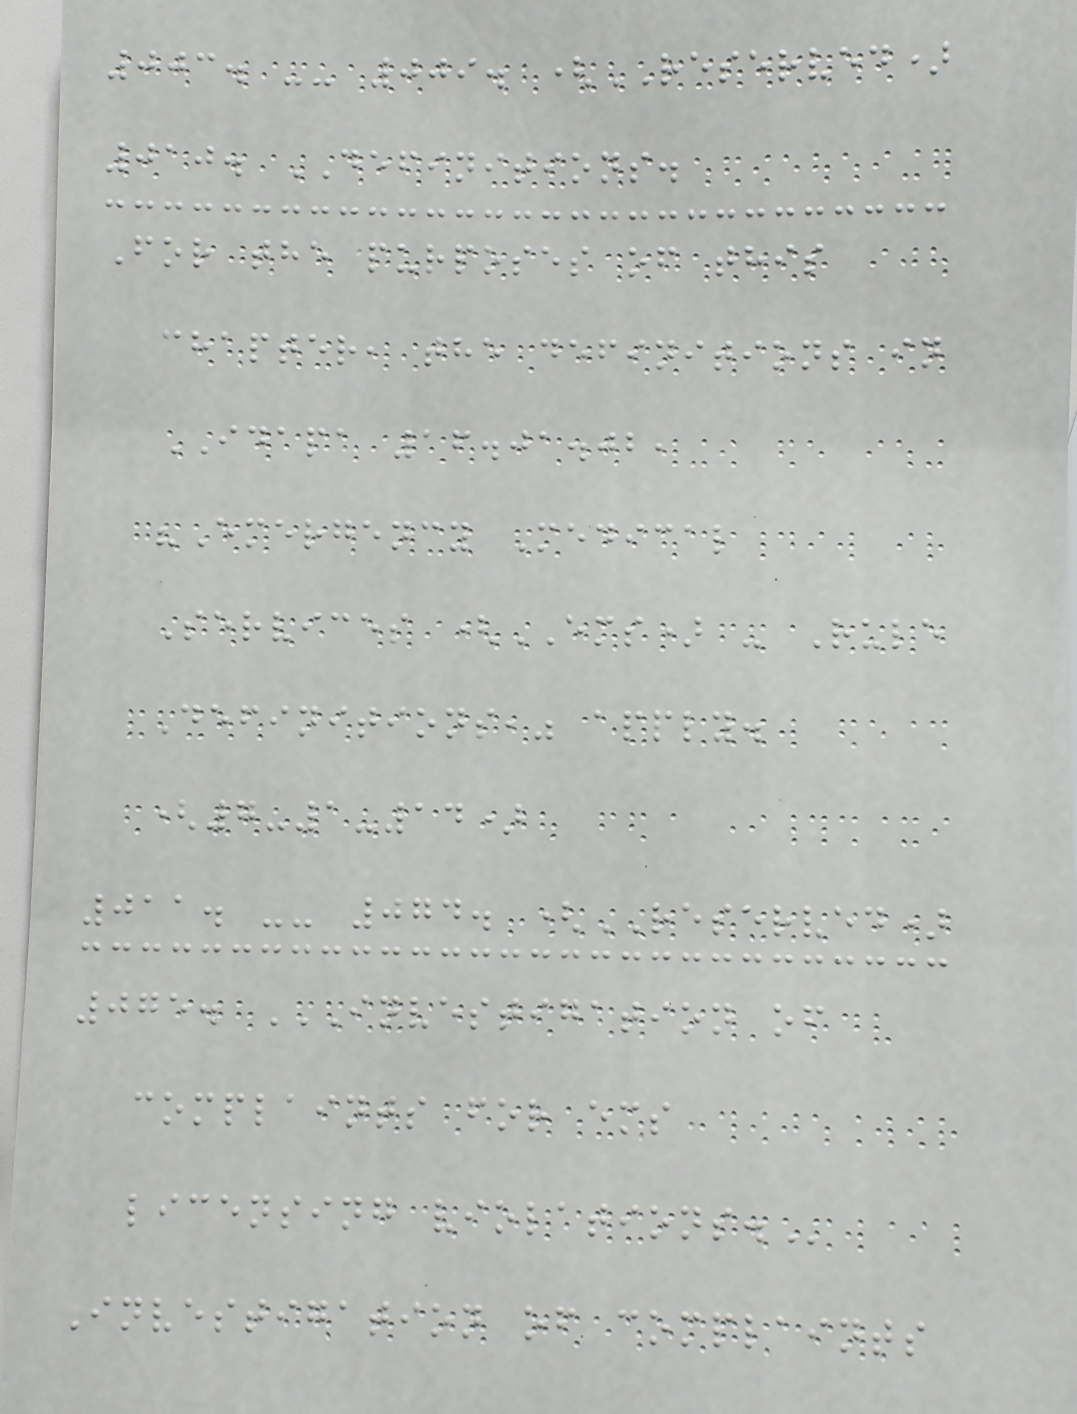003. -- 009. (RESERVED)
010. DEFINITIONS.
For the purposes of this
chapter, the definitions in
IDAPA 16.01.02,
"Emergency Medical
Services (EMS) - Rule
Definitions," apply.
(7-1-14)
011. -- 074. (RESERVED)
075. INVESTIGATION OF
COMPLAINTS FOR EMS
LICENSING VIOLATIONS.
Investigation of complaints
